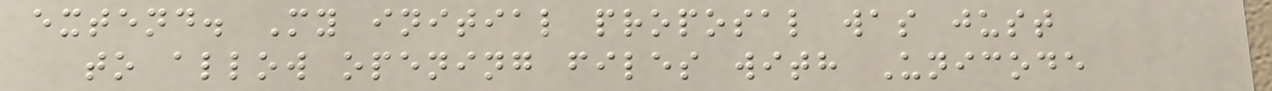extend. My initial proposal was just
to allow opening files with Unicode
